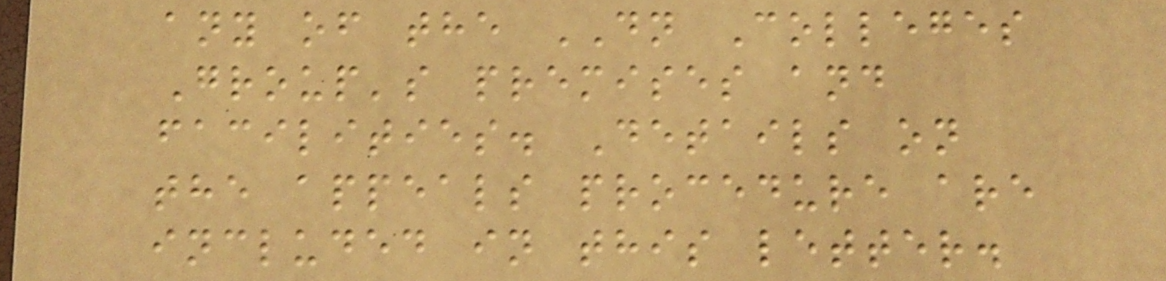any of the DN Colleges
Group's premises and
facilities. Details on
the appeals procedure are
included in this letter.
